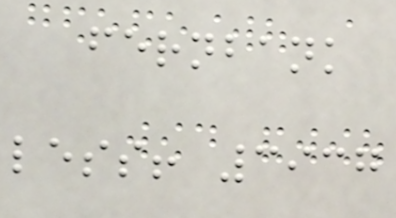fernbank
less! 3937
